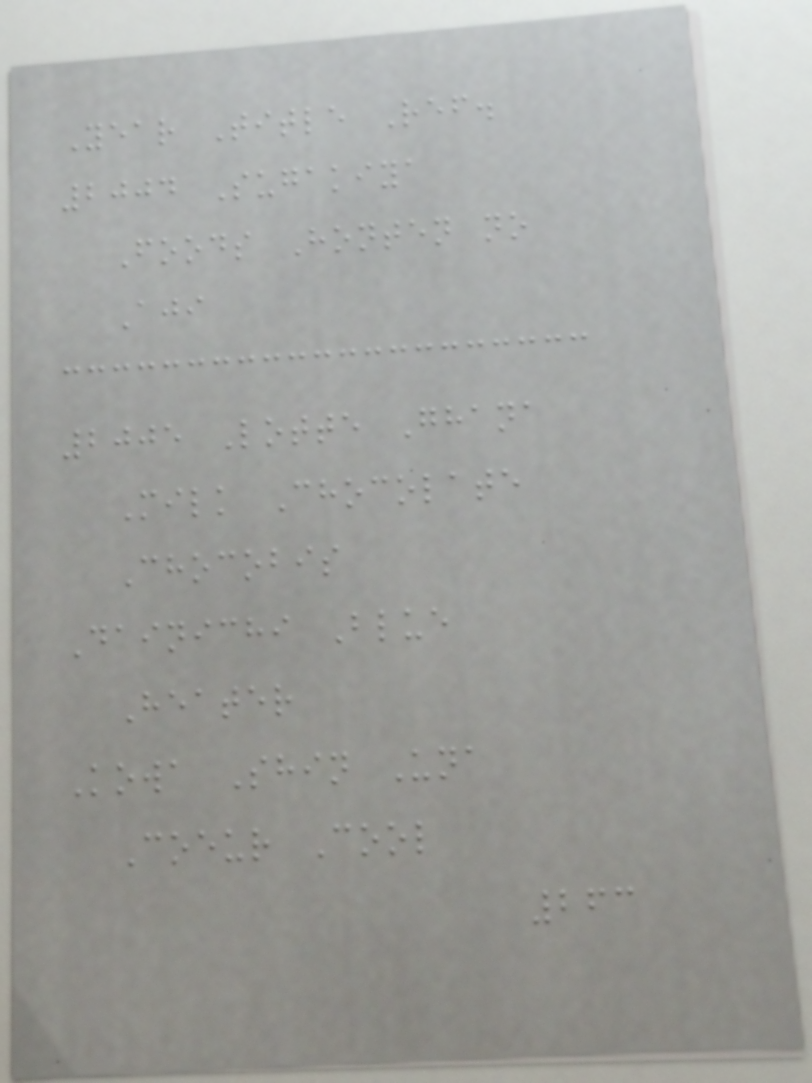Year Title Ref.
2004 Sugakiya
Foods Honten no
Aji
2005 Lotte Ghana
Milk Chocolate
Chocobis
Dainichi Blue
Heater
Kowa Shin Una
Coeur Cool
263
